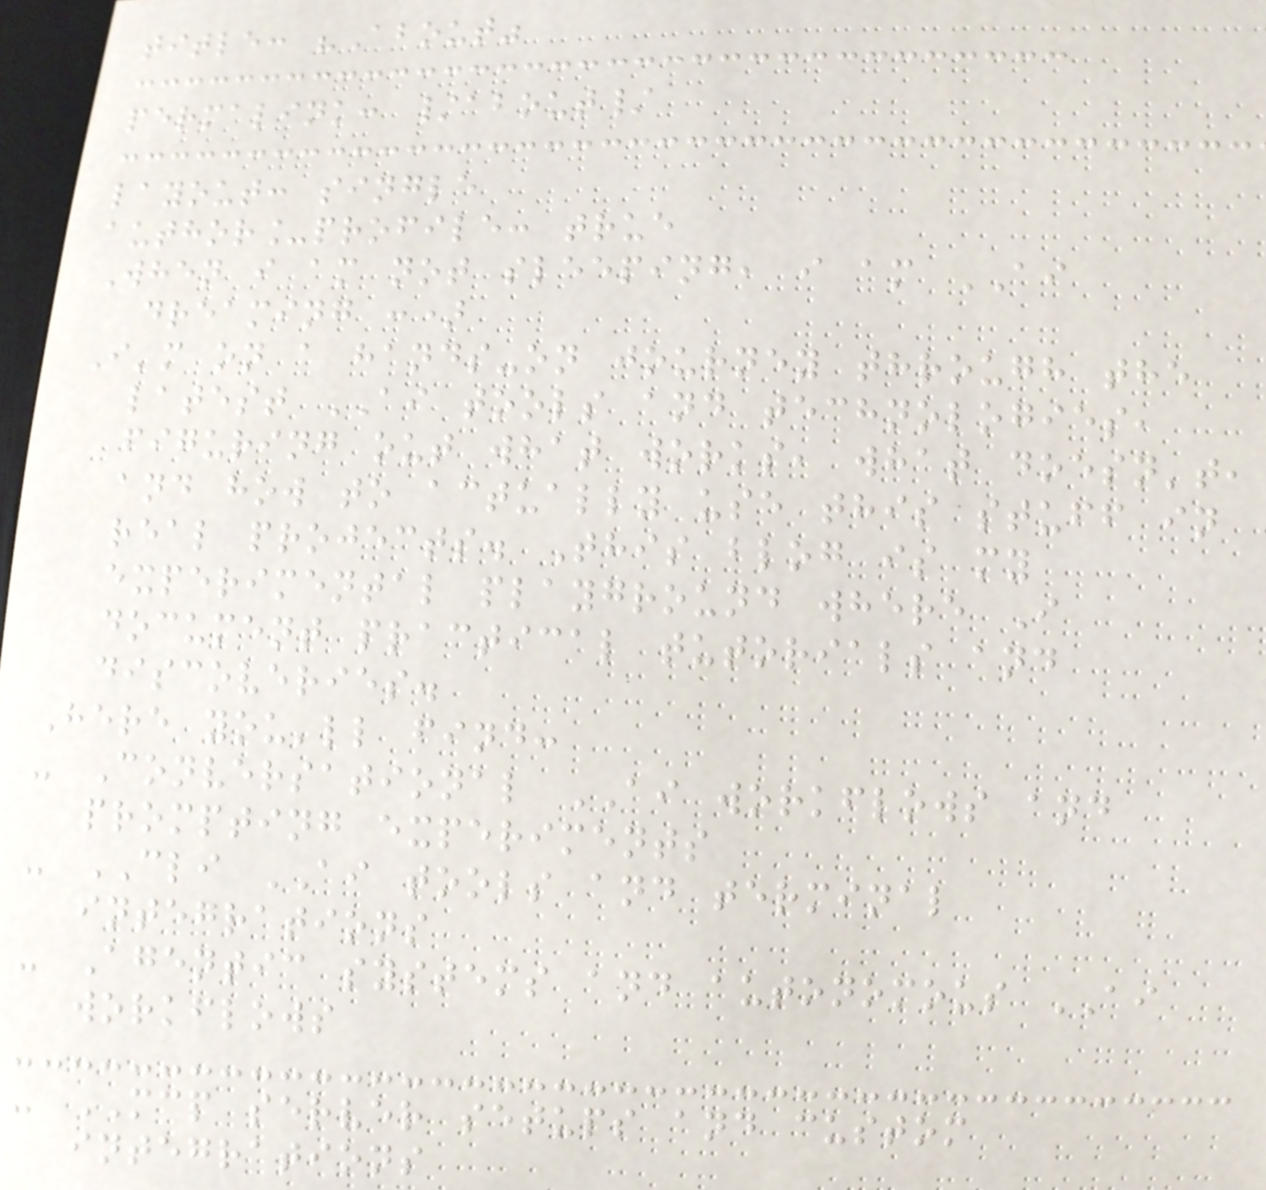title: "About"
permalink: /about/
layout: single
author_profile: true
When i am not sleeping, i am AI
dreaming :)
I'm on a hands-on journey through the
latest AI tools and technologies,
figuring out what works, what doesn't,
and how to actually use this stuff in
real projects. This blog is my
experimental playground where I
document practical tutorials and
discoveries.
Here you'll find:
- Conversational AI workflows and
prompting experiments
- CLI AI tools and terminal
integrations
- Agentic systems and autonomous AI
workflows
- MCP server setups and custom
integrations
